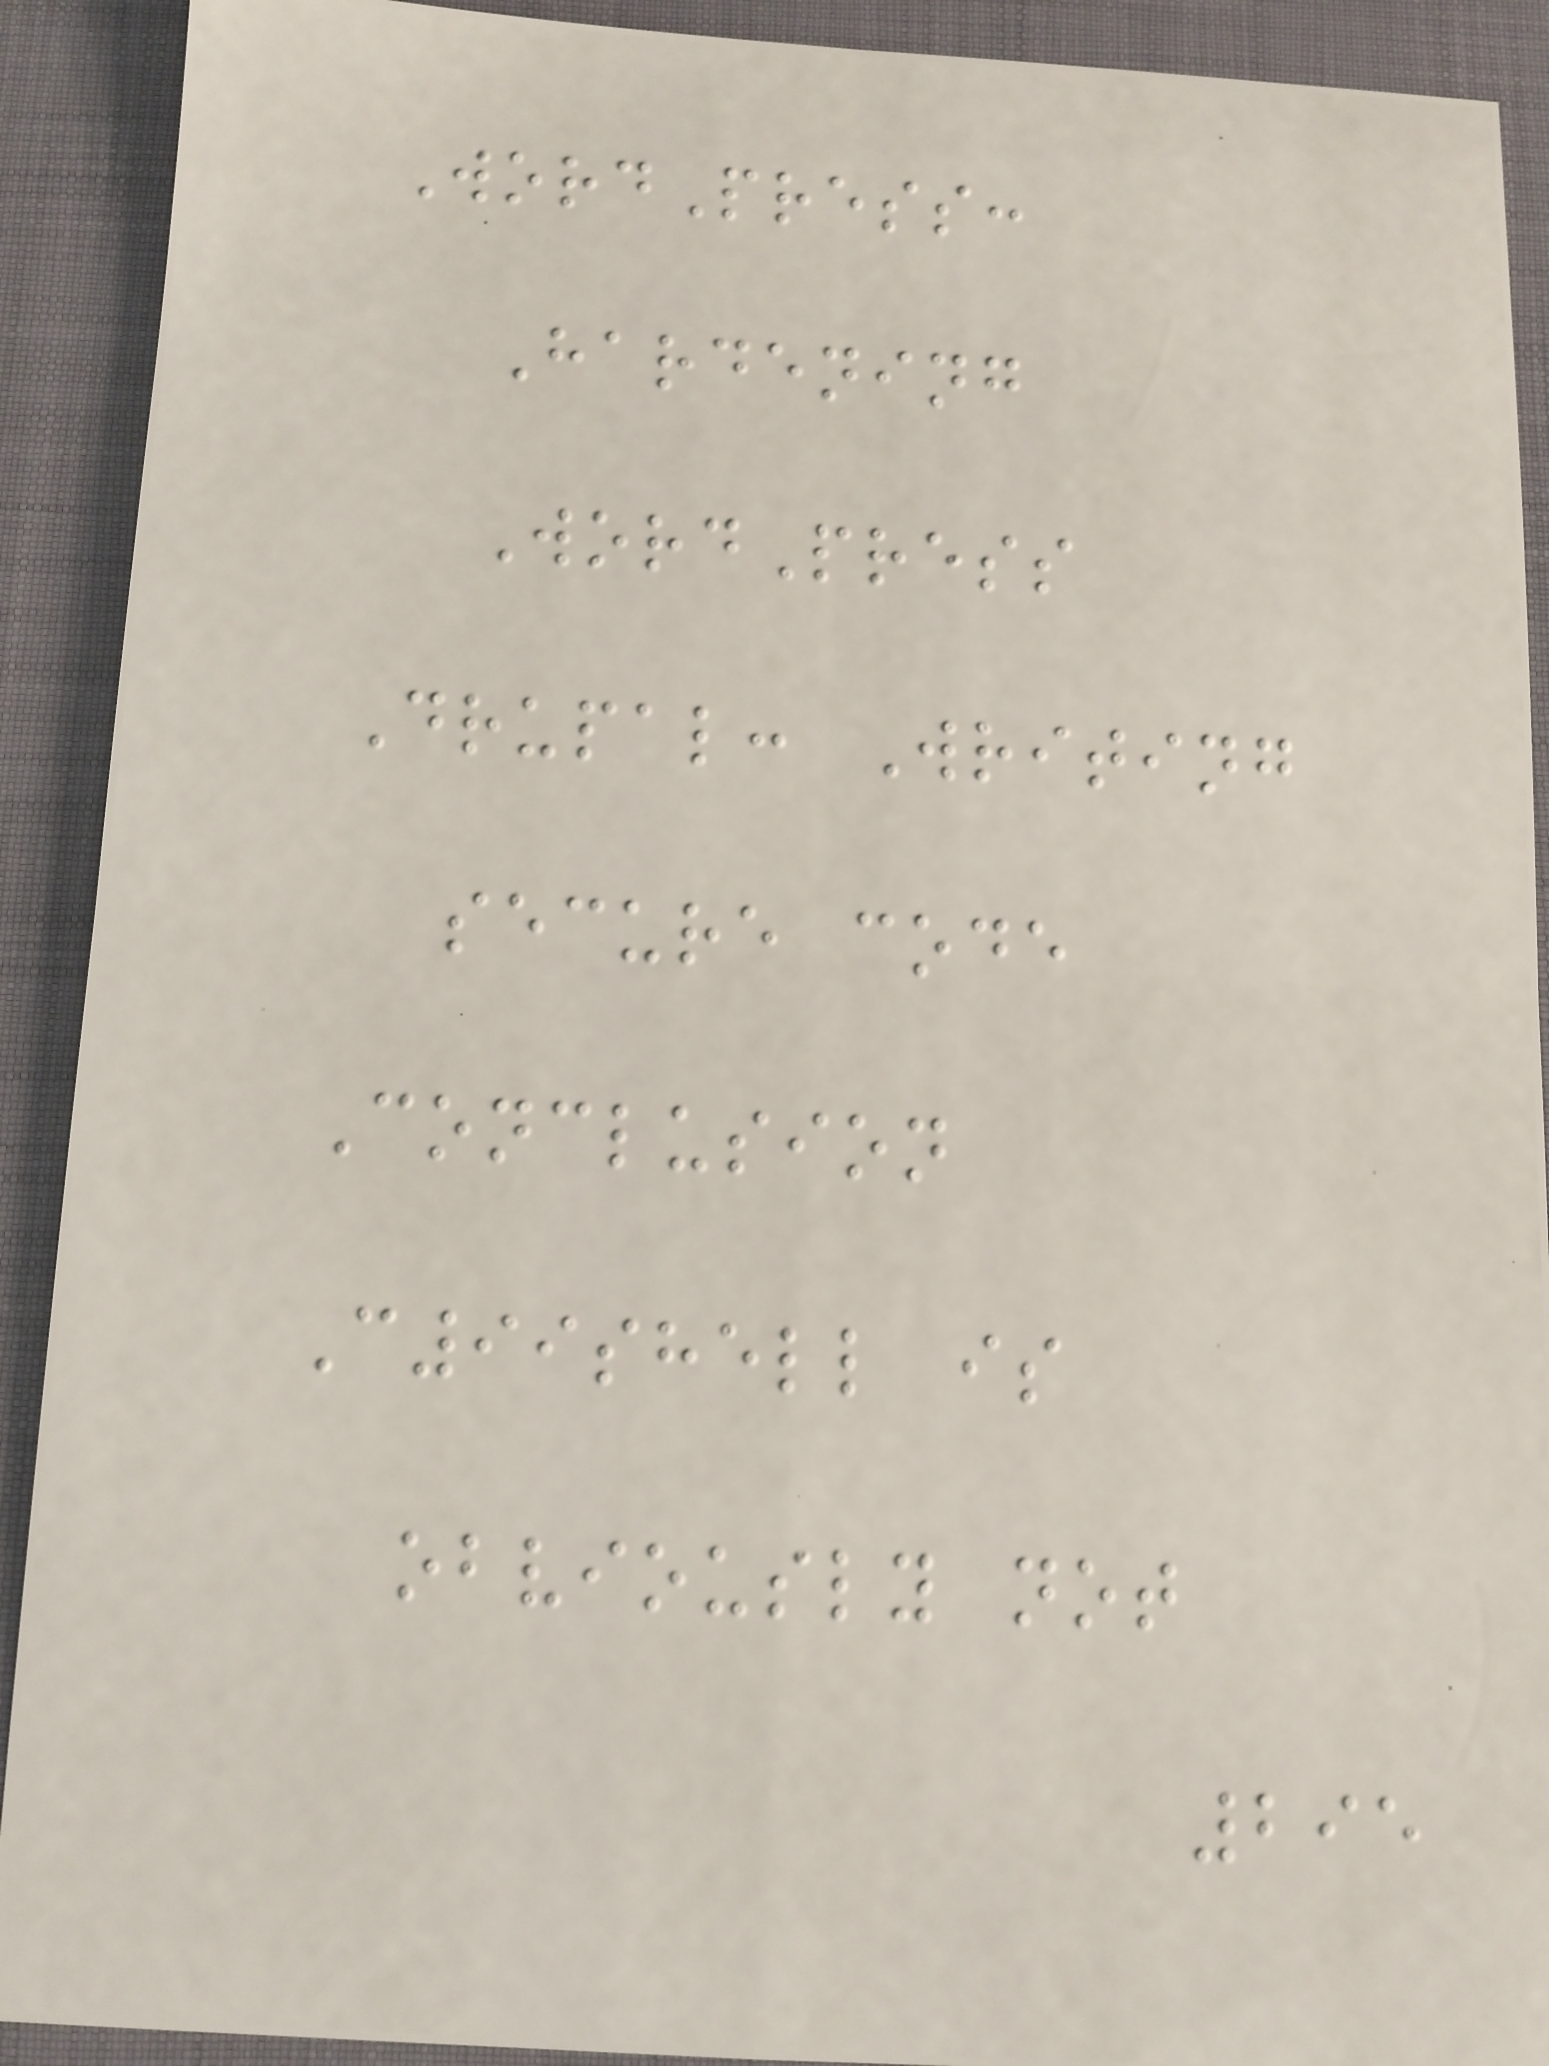WordPress:
Hardening
WordPress
Drupal: Writing
secure code
Conclusion
C99shell is
obviously not
295
